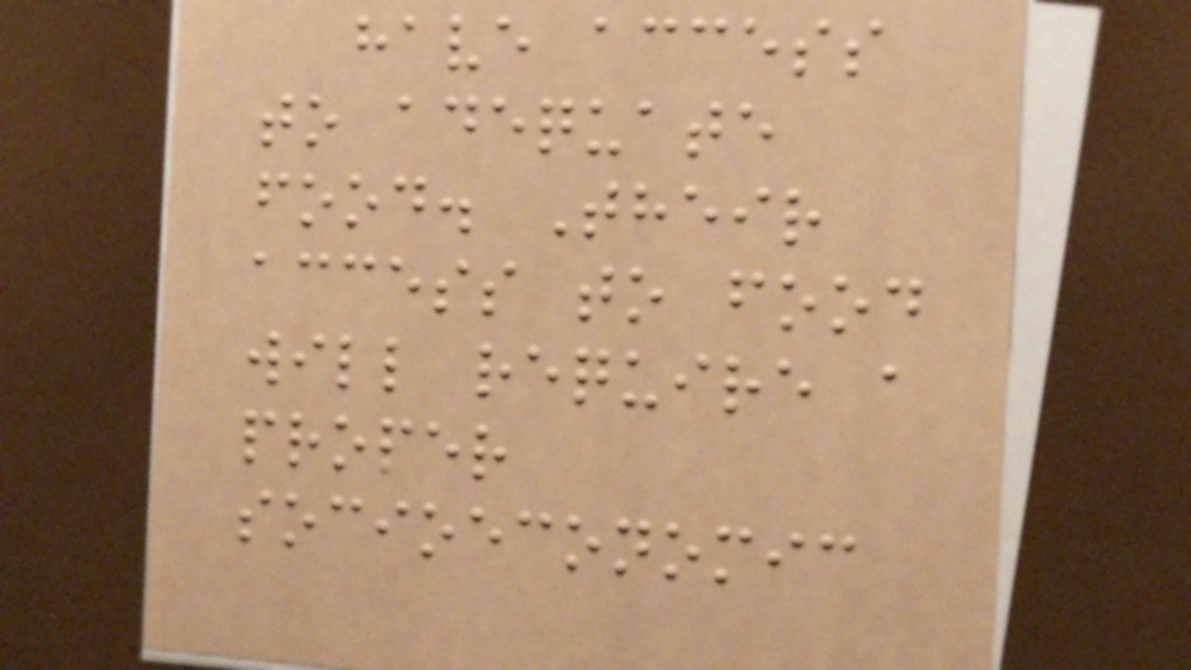have access
to adequate
food. Their
access to food
will require a
proper
socioeconomic
